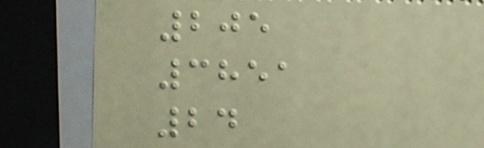205
3851
24
